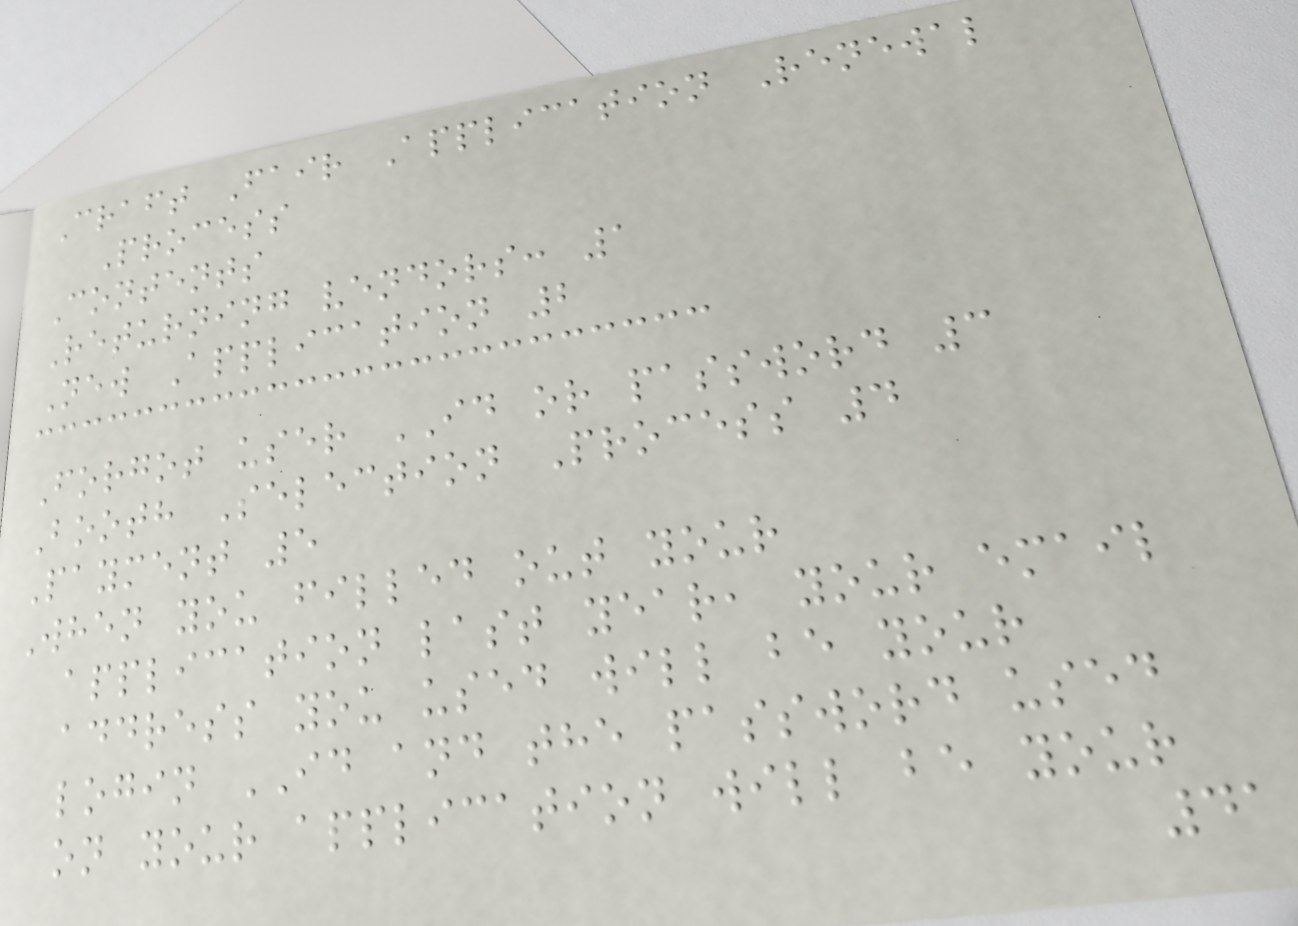Craft Fair Application Renewal
Process
Contents
Returning vendors: 1
New Application 2
Forgot user ID or password 3
Booth Selection Process 4
Payment 5
When you filled out your
application last year, your email
address you used will be your
login ID and the password used
on your application will be your
41
